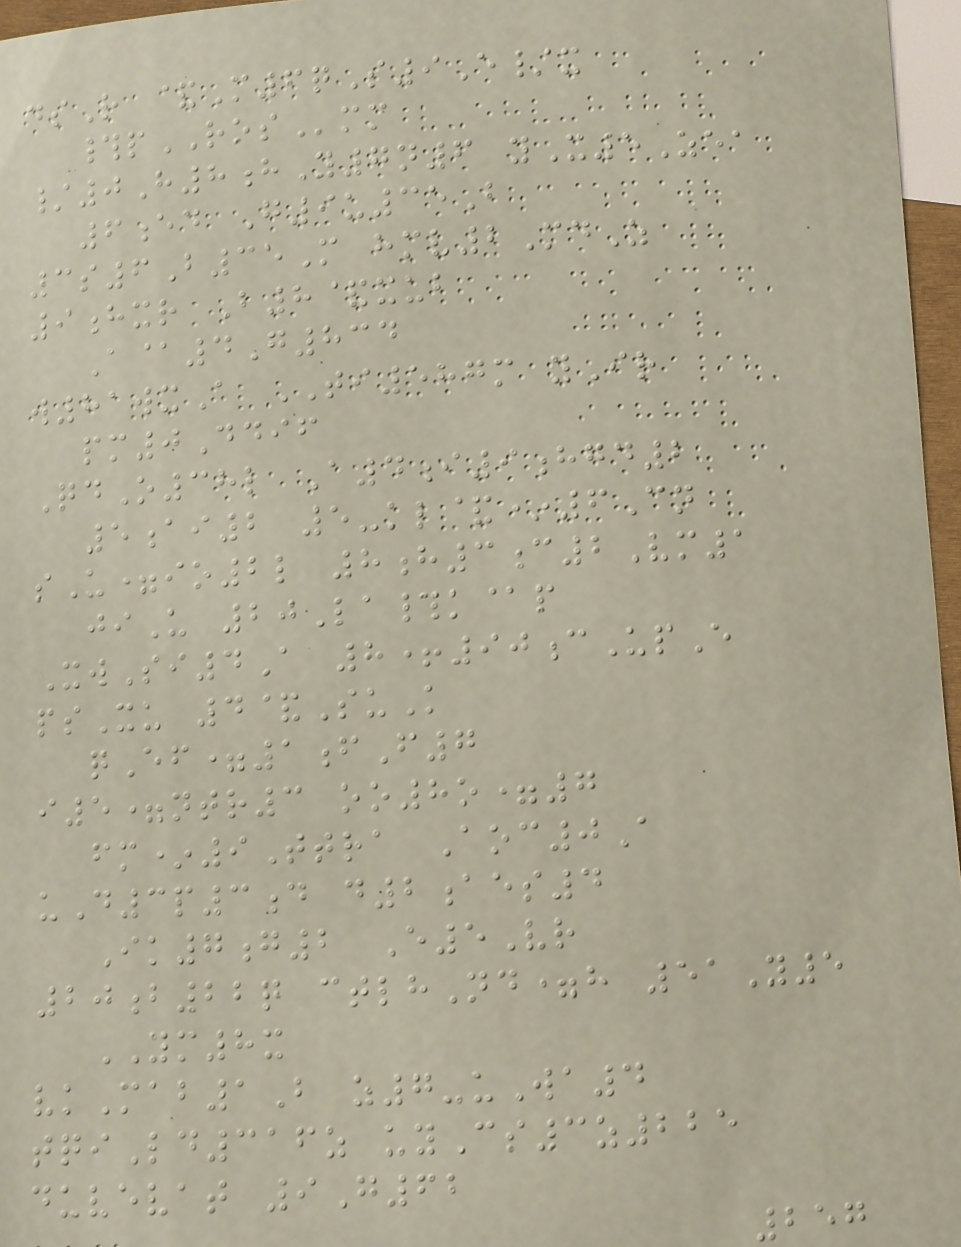dsR &M6qS9E/x
#pROSmm
/0H8hY7n6 yX5Zea
6ed G9u35B
3s6B35M hmv2MdZ
9hxr B8&xub
A@4G834
w81wxA TI587m yIr
pm0Ddif
QdO38l A4i9hgd2
5ai2 5-kl&*6Cn
sU=io2l 8h3c2Vm1
jiU 20La#k@p
XwSi4A 8+90cUpE
psXu 4&SuK
qEf=1fF7
i5=ntr3 oo8o=7
fm*9Ttra Aoc0A
uD3p3d d2aes4
Ik7g2 E5Vr
20b22q ctlhNd=h 51Y5
YM8x
vkMab1B z7-uWa4
tqiLd316z uyCs3z225
duvevat 9G62
257
